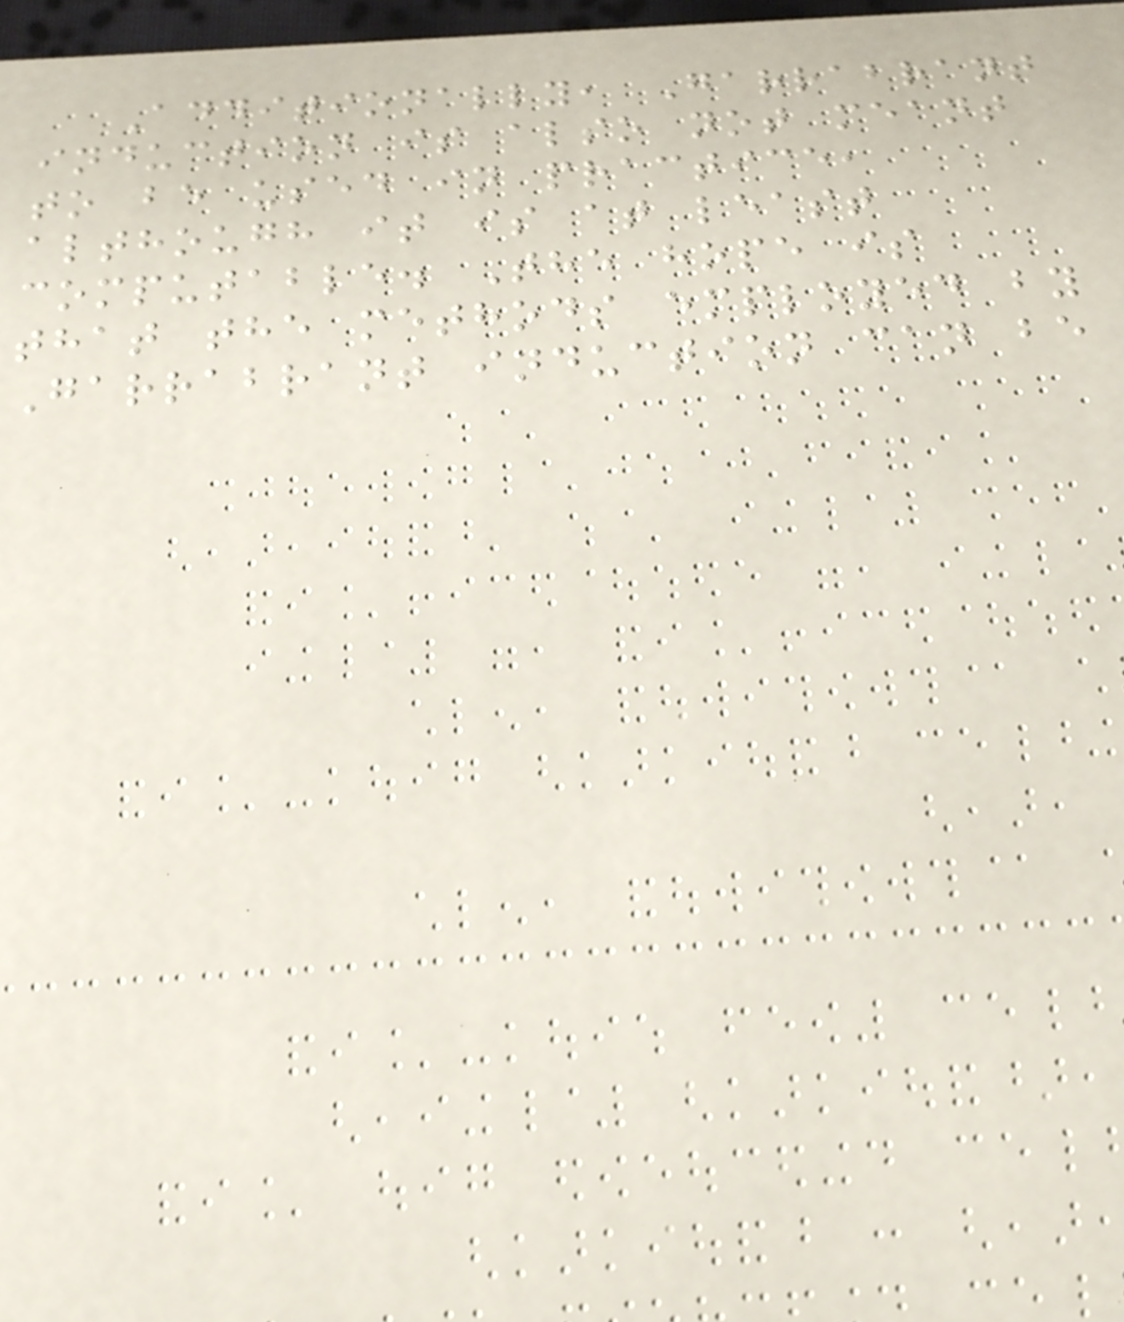Additionally, Garrabrant
induction is also not meant
to be used in practice,
although it is at least
computable. The hope is
that the methods employed by
Garrabrant induction can be
